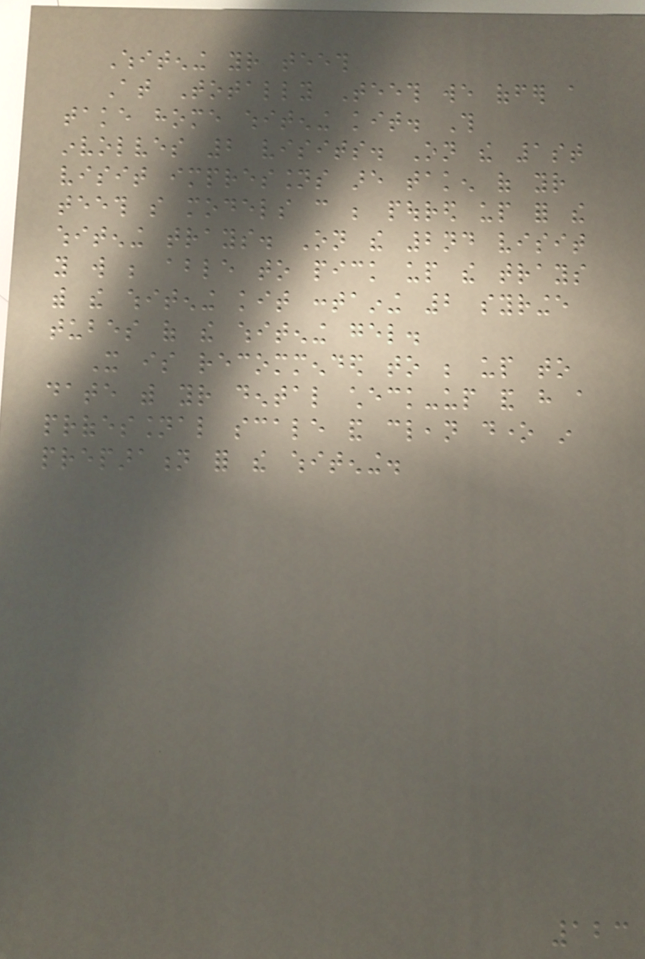Whitening your teeth
At Totally Teeth we offer a
take home whitening kit. This
involves 2 visits. On the 1st
visit impressions are taken of your
teeth so models can be poured up for the
whitening trays. On the 2nd visit
you will be able to pick up the trays
with the whitening kit containing 2 syringe
tubes of the whitening gel.
It is recommended to be up to
date with your dental check-up and have a
professional scale and clean done in
preparation for the whitening.
123
